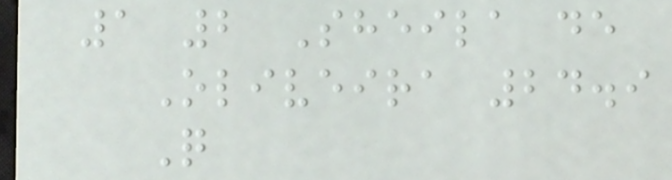1 2 Sheila de
Oliveira 24.9
Q
